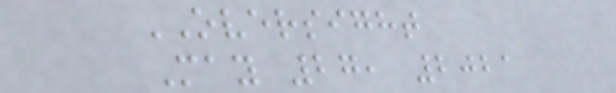OVERSIGHT
May 27, 2021
